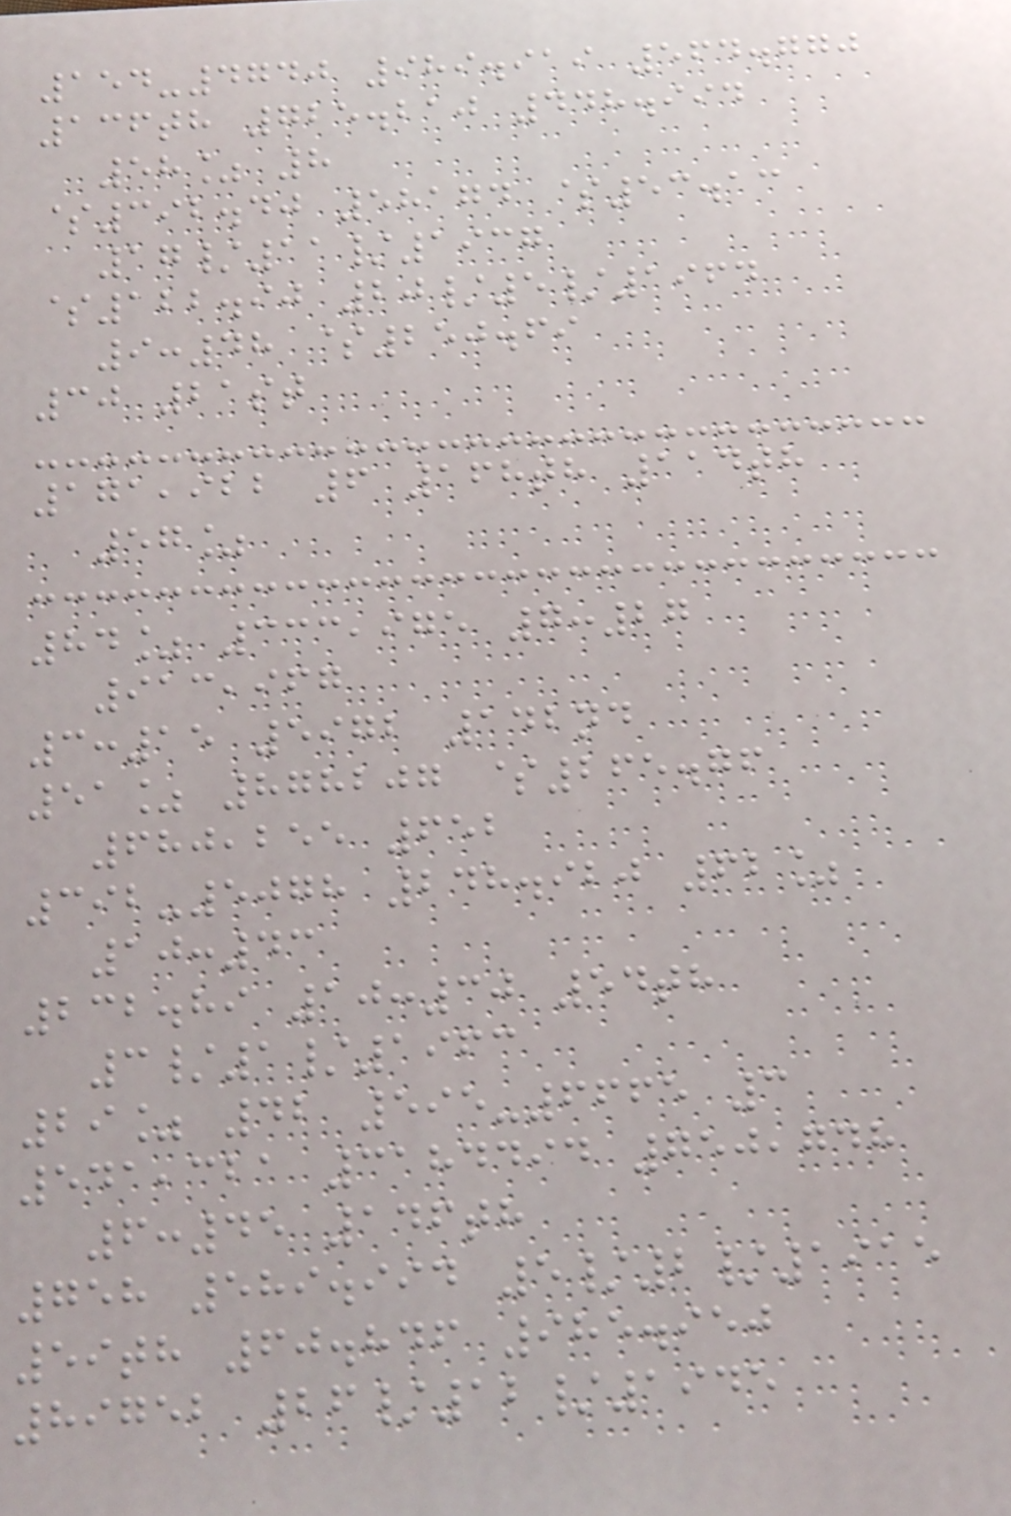154-4740 989.919 564.770
136th 725.210 448.994
58% 8
$392.40 58174 $53.13
17/11/1937
$122.90 20/5/1964
9:48 $250.69
30 21st
171,922 6 168th 114th
57%
84% 333,975 7:27
913,967
3:15 5972 142nd
51% 878207 $265.76
680,255 652
392-5078 248.920 62%
10:43
232.89 10:30 54th
3/1/1963
29% 42 595-6665 3
541,321 3184494 750,748
6:45 146th
758 589.994 5/2/1915
59th 60.846 985.950
89752 26/12/1945
